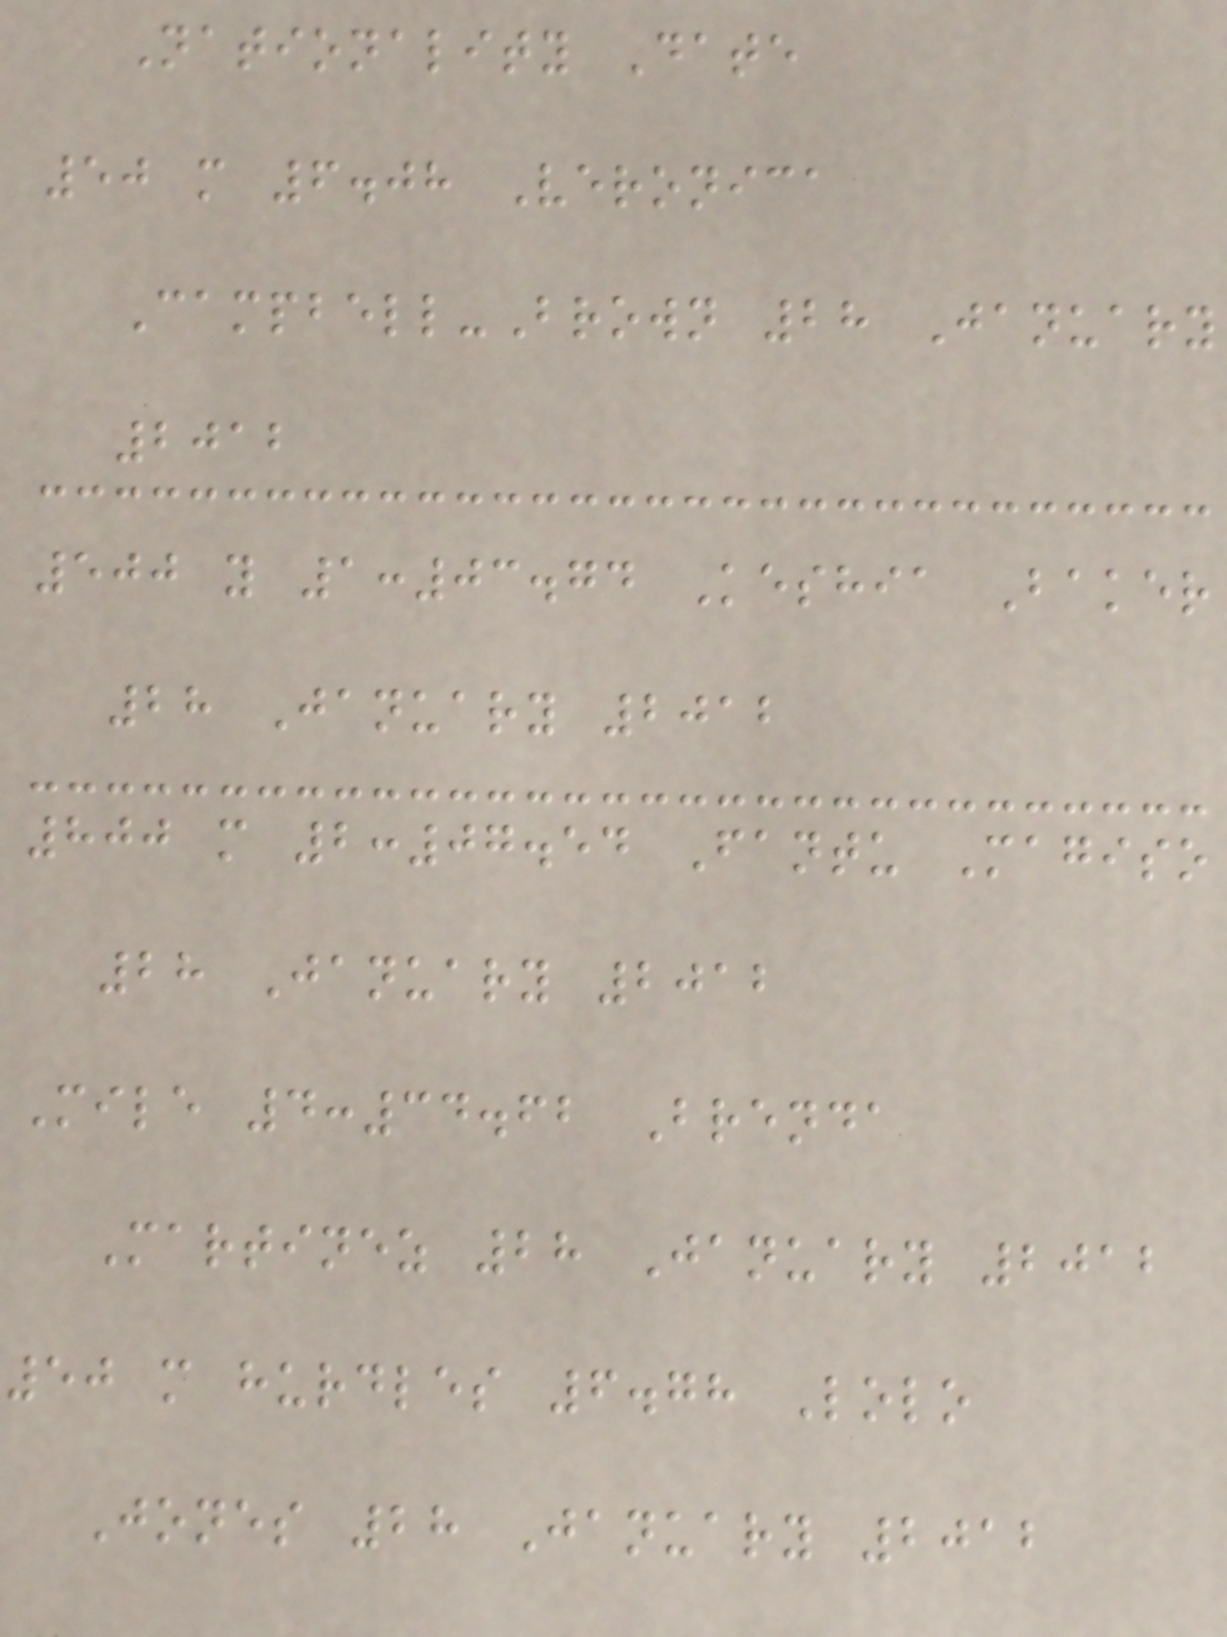Nationality Date
50 m 6.08 Veronica
Campbell-Brown 28 January
2012
500 y 1:03.74 Keshia Baker
28 January 2012
800 m 2:07.54 Fantu Magiso
28 January 2012
Mile 4:34.62 Brenda
Martinez 28 January 2012
50 m hurdles 6.78 Lolo
Jones 28 January 2012
